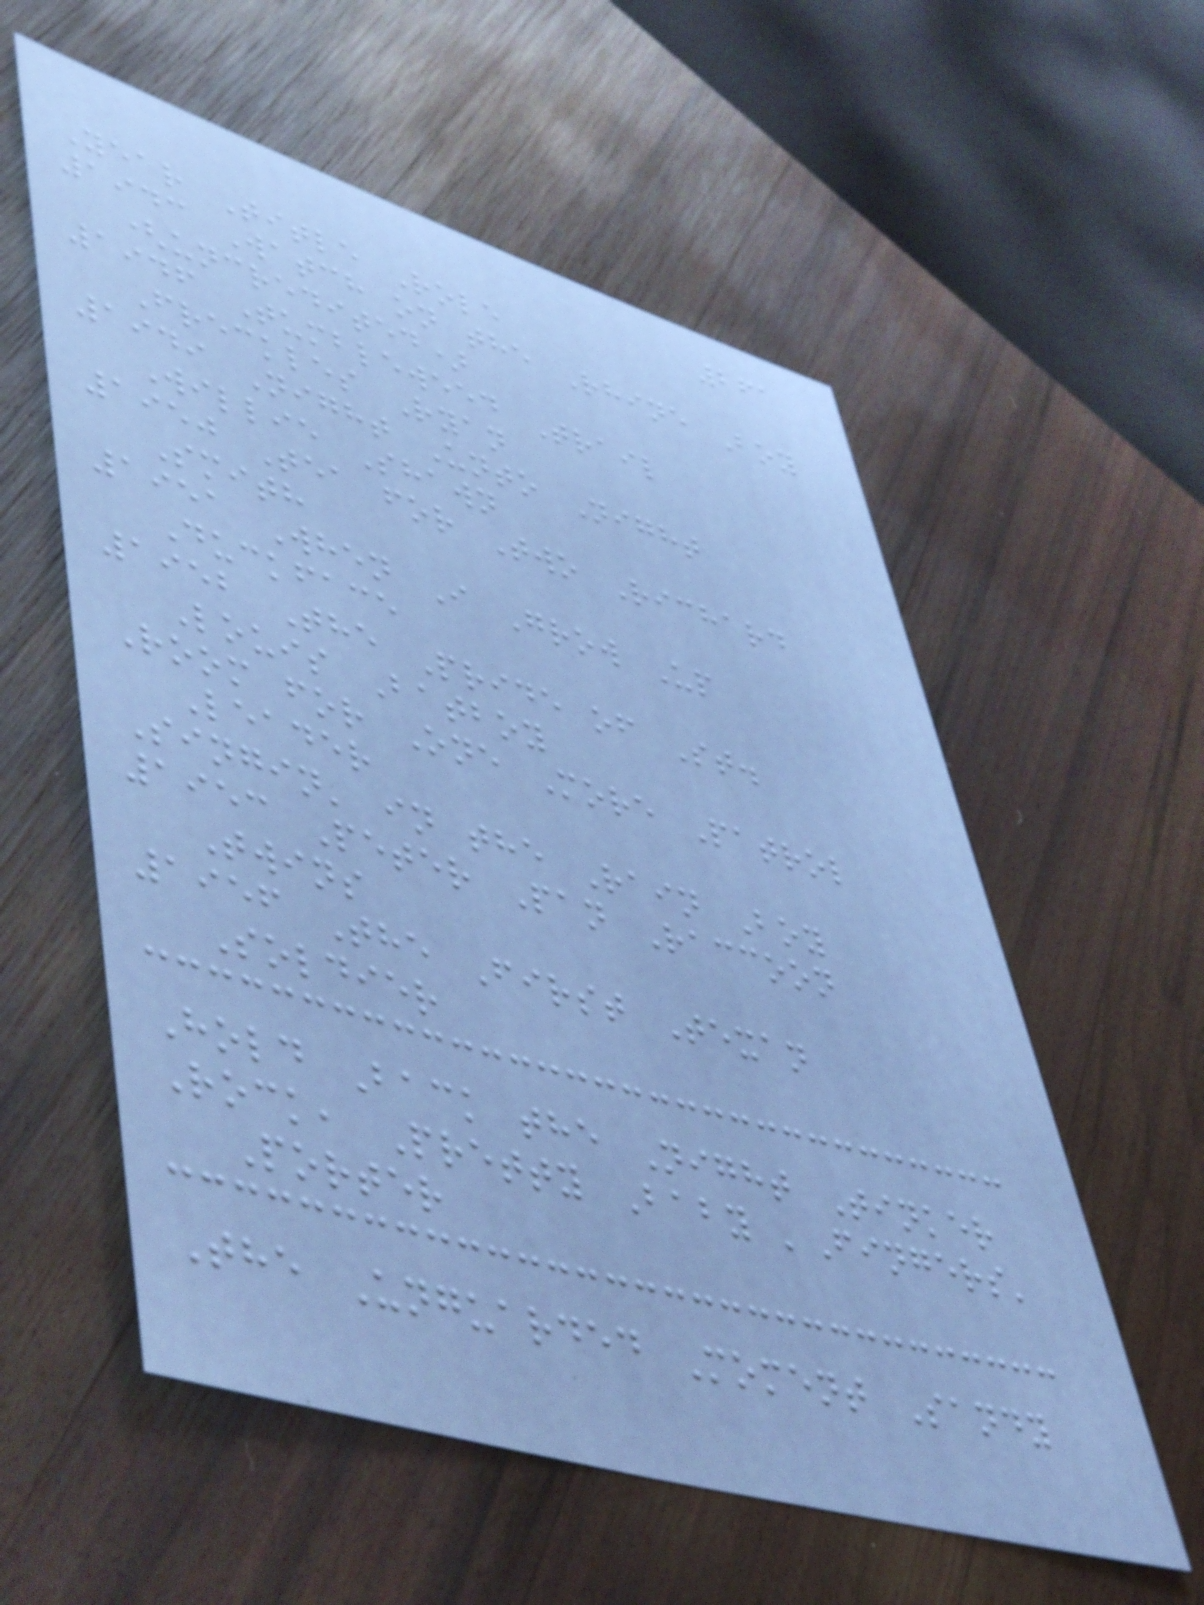261
Year Title Role
1943 Watch on the Rhine Boy
(uncredited)
1946 Tumbleweed Trail
Freckles Ryan
1949 Night Unto Night
Willie Shawn
1950 Tea for Two Richard
Smith
1951 When I Grow Up
Duckface
1952 The Pride of St.
Louis Batboy
Room for One More Patrol
Leader
Singin' in the Rain Boy
1953 Peter Pan Raccoon
Twins
1956 The First Texan
Soldier
Hold Back the Night Tinker
Rock, Pretty Baby 'Fingers'
Porter
The Unguarded Moment Sandy
